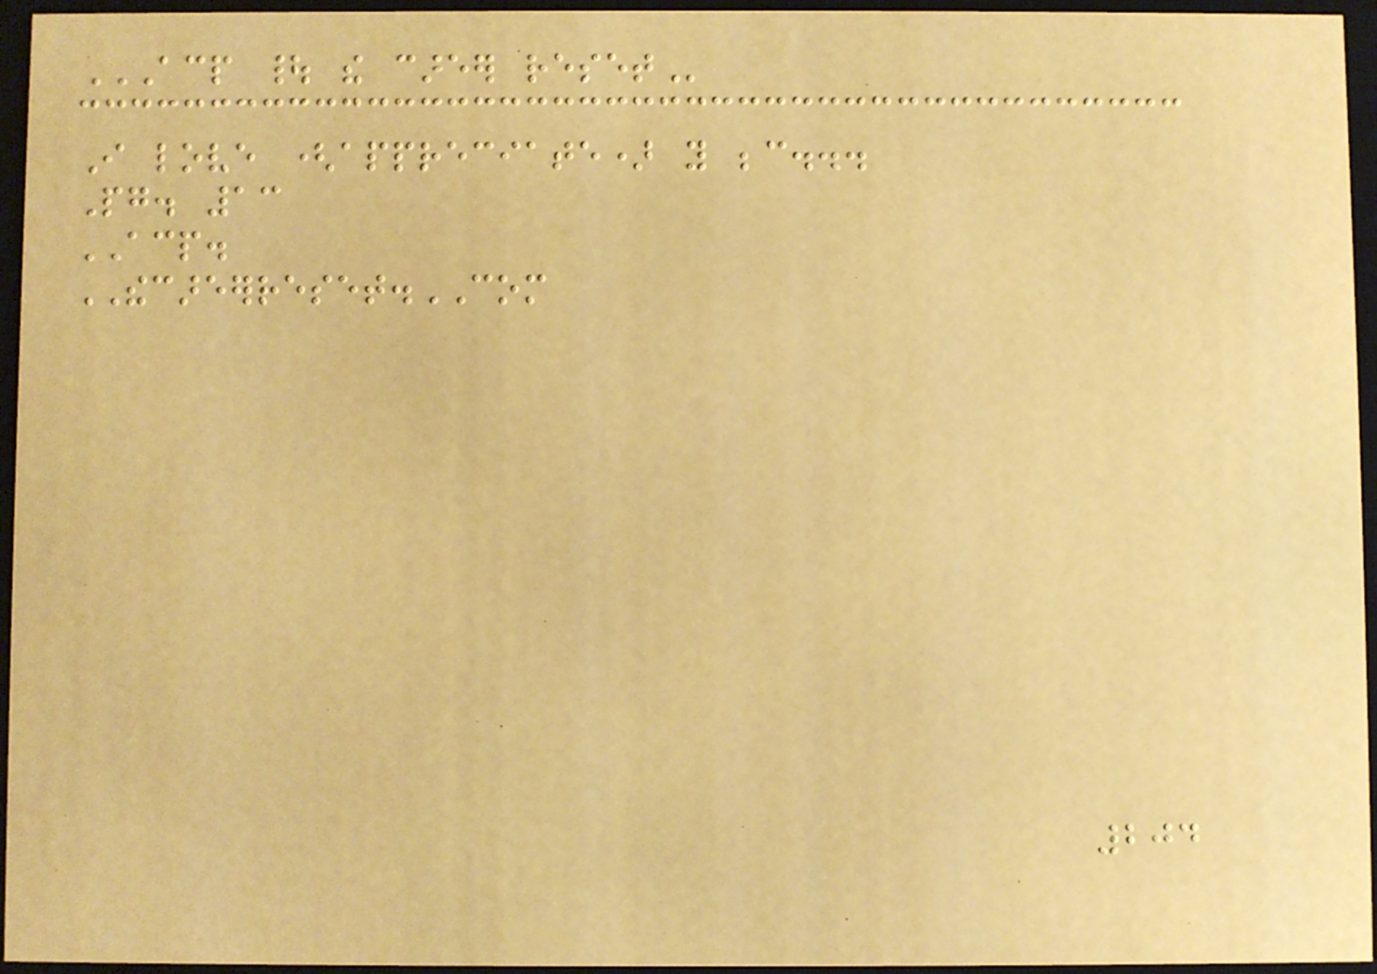ACP | THE CAREER RESET
I love (appreciate) you because...
Pg. 13
ACP.
THECAREERRESET.COM
204
